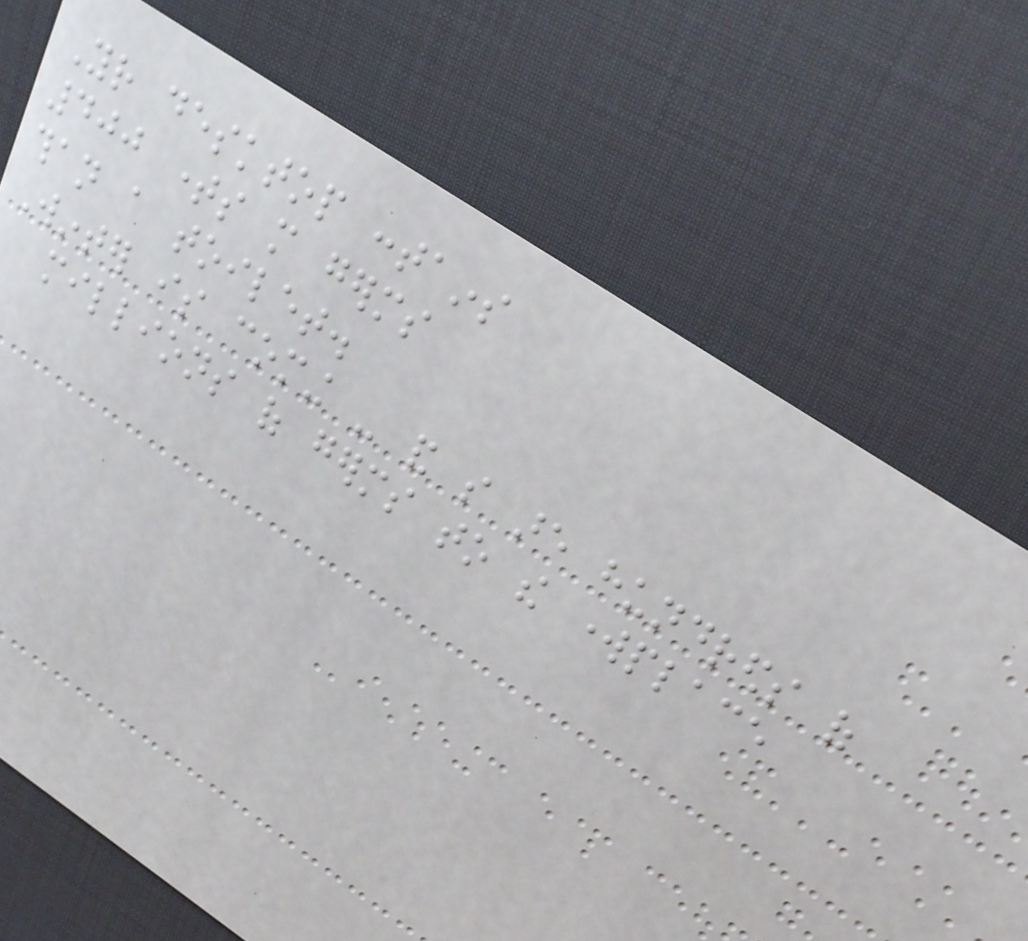Your desktop contains
400 times more germs
than a toilet.
Winter is coming - and so are hundreds of
millions of germs to the workplace
